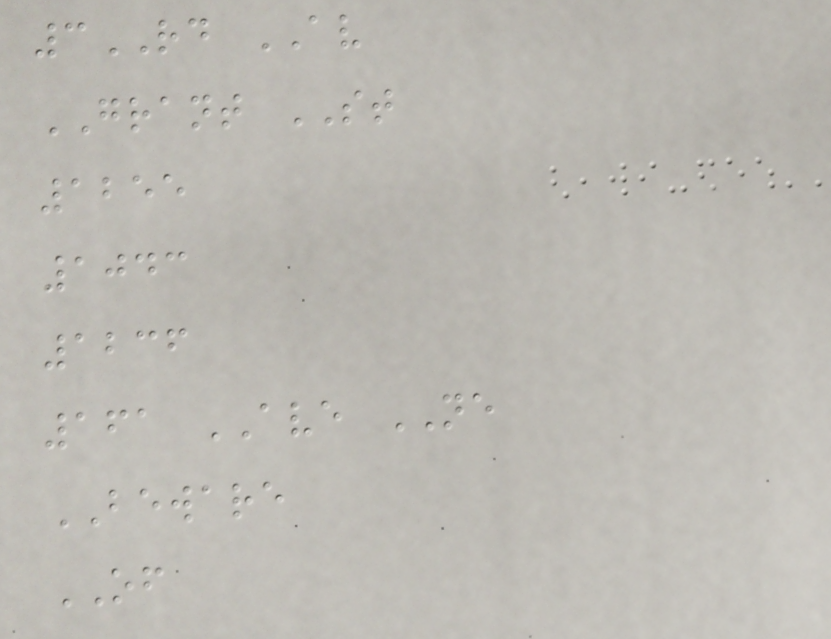3RD AV
GRANT ST
1255
1043
1236
161 AVE NE
BEWARE
OF
